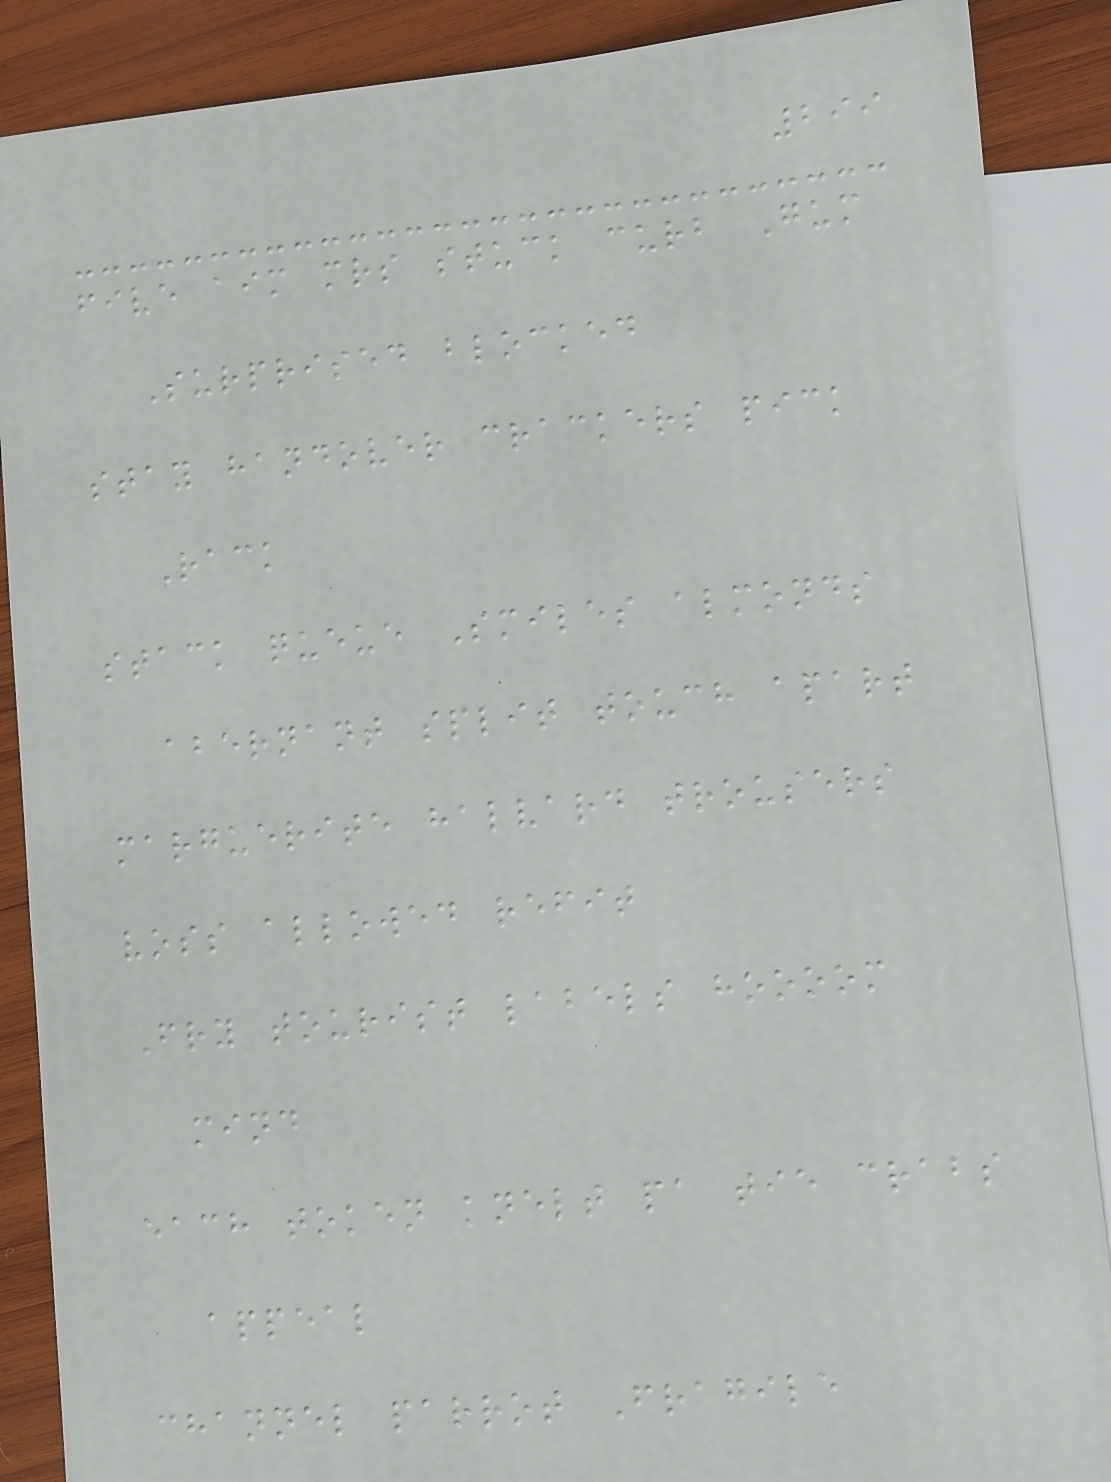299
five aim mrs stuck curb Gum
Surprised blocked
stay handover crackers pick
Rack
stack queue Smiles almonds
abernant split touch apart
marguerite halvard trousers
voss allowed refit
Fry tourist labels hoooom
mind
each token knelt pa tie crabs
appeal
channel parrot Fragile
